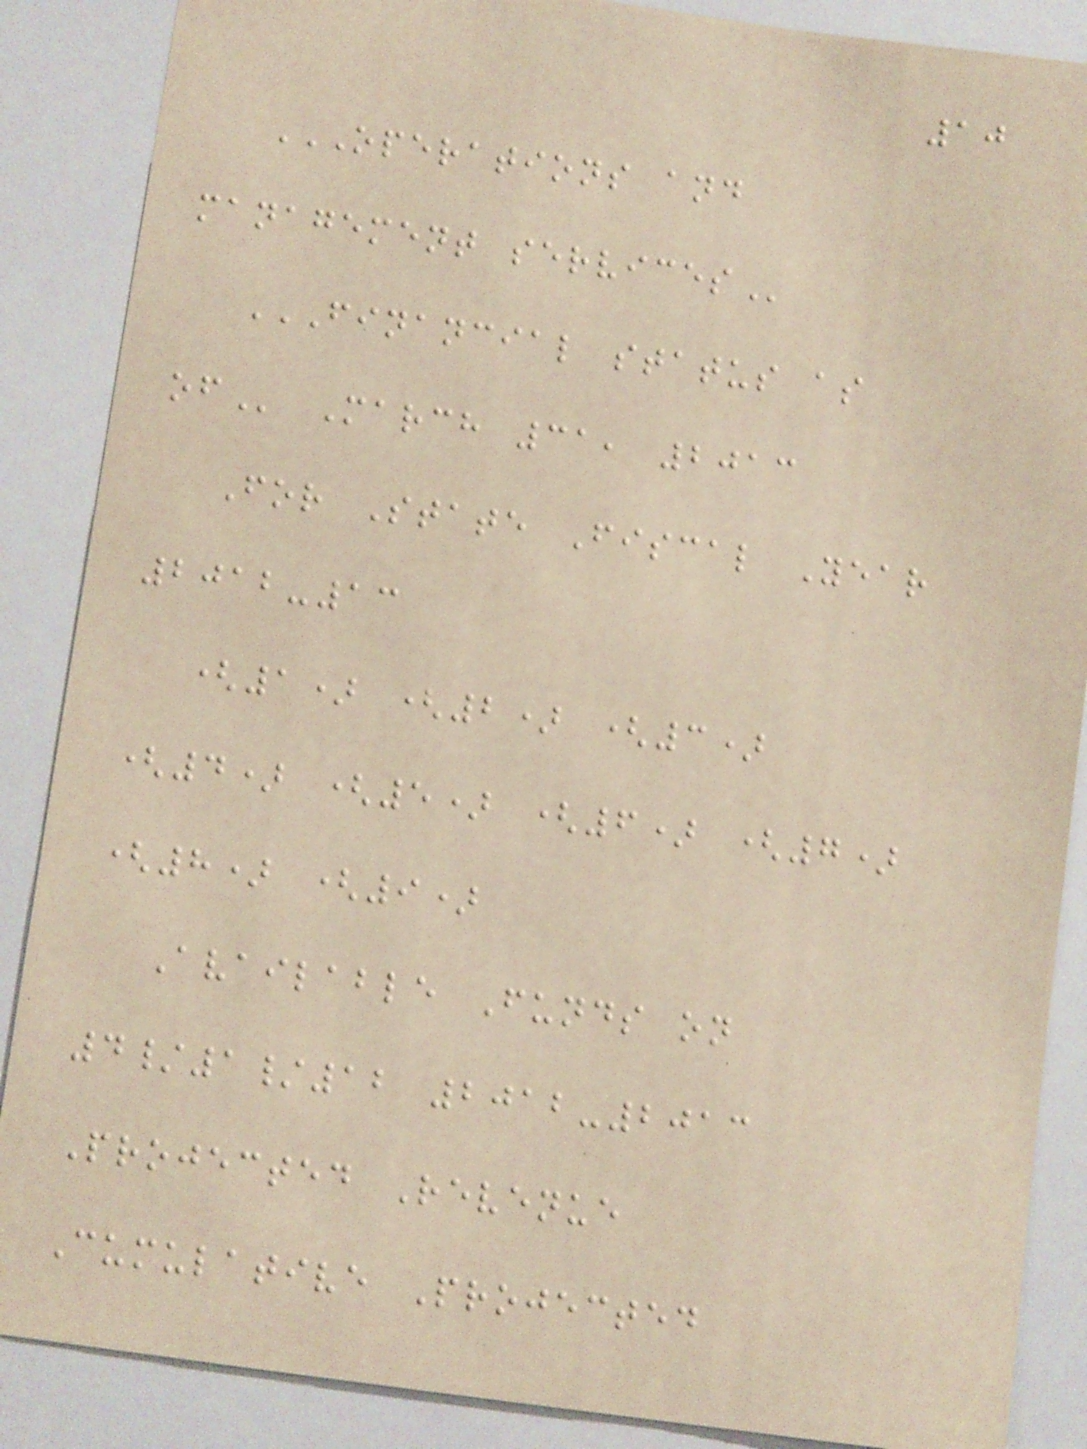10
OPERATIONS AND
MANAGEMENT SERVICES
FINANCIAL STATUS AS
OF March 31, 2013
For State Fiscal Year
2012-13
(1) (2) (3)
(4) (5) (6) (7)
(8) (9)
Available Funds on
4/1/12 2012-2013
Projected Revenue
Cumulative Projected
